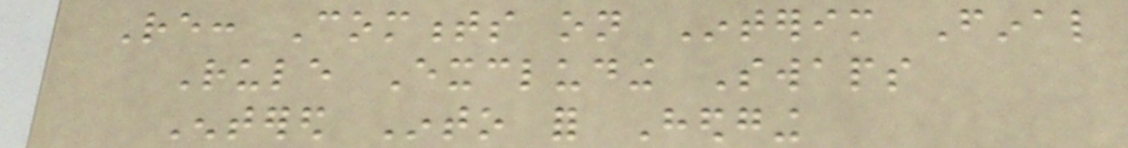Re: Comments on Interim Final
Rule Excluding Swaps
Entered Into for Hedging
